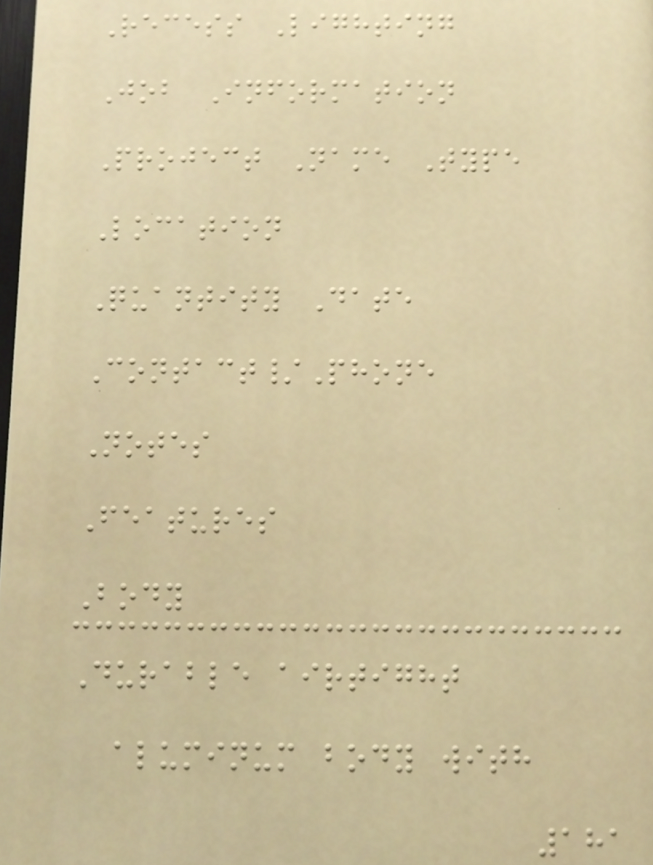Recess Lighting
Job Information
Project Name Type
Location
Quantity Date
Contact/Phone
Notes
Features
Body
Durable airtight
aluminum body with
181
